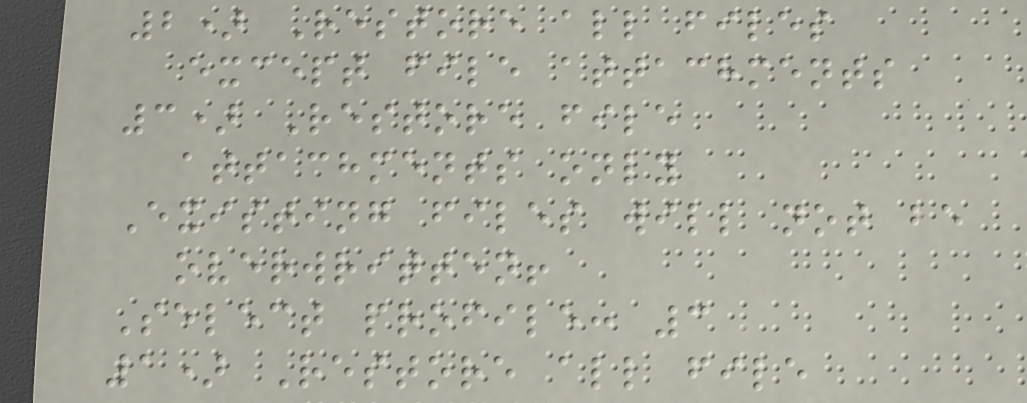2) Restore all files
except file attachments
3) Restore file
attachments only
Existing files will not be
overwritten!
Select profile: 3
1) Restore all file
